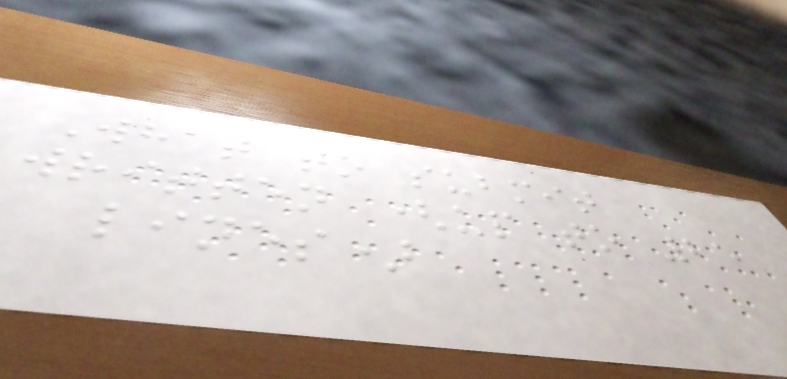What to submit
written (up to 25
lines)
